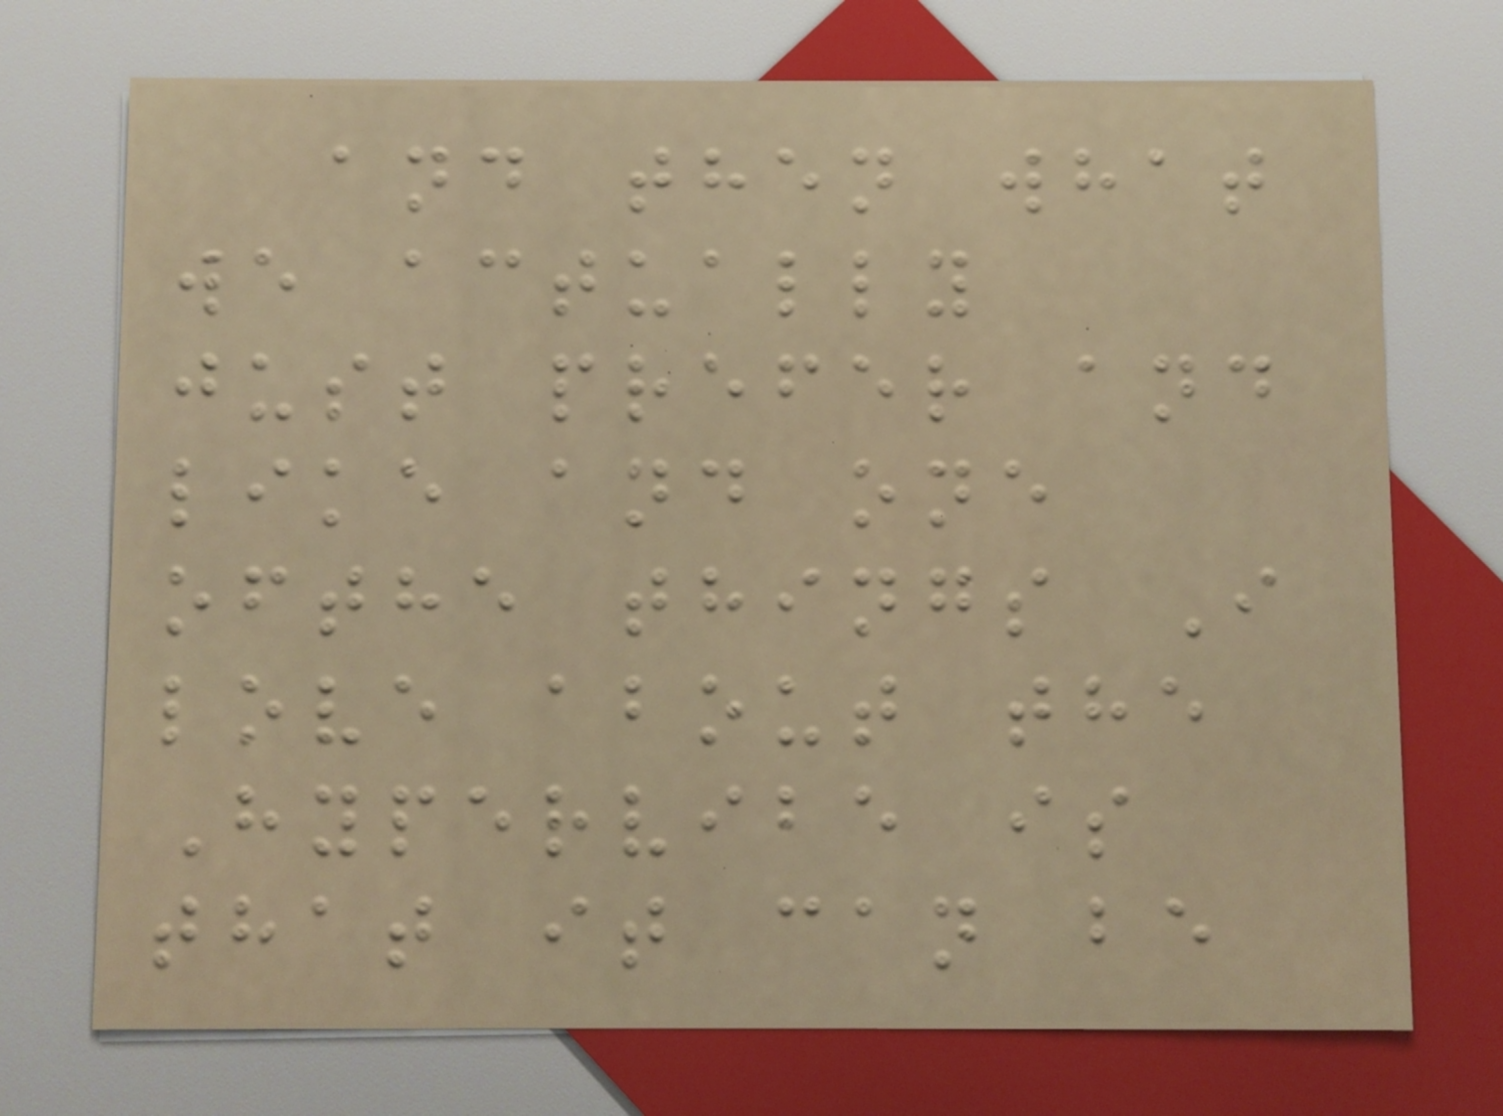and then what
we actually
just prefer and
like and one
ofthe things I
love about the
Hypervibe is
that it can be
